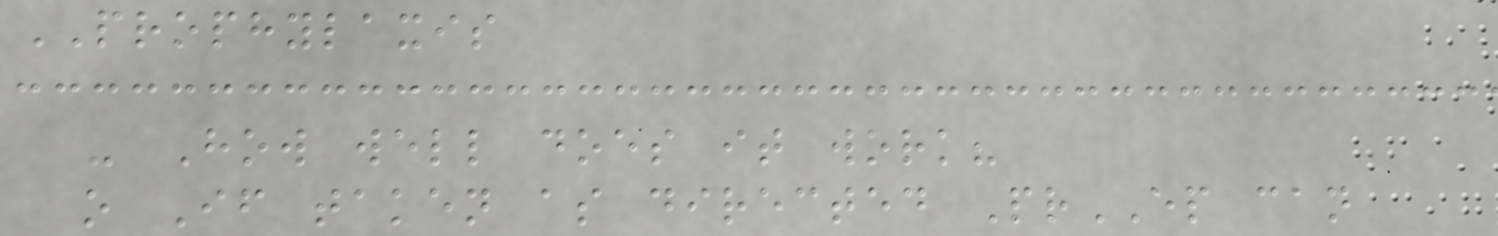PROPHYLAXIS
- How well does it work?
o If taken as directed PrEP can
